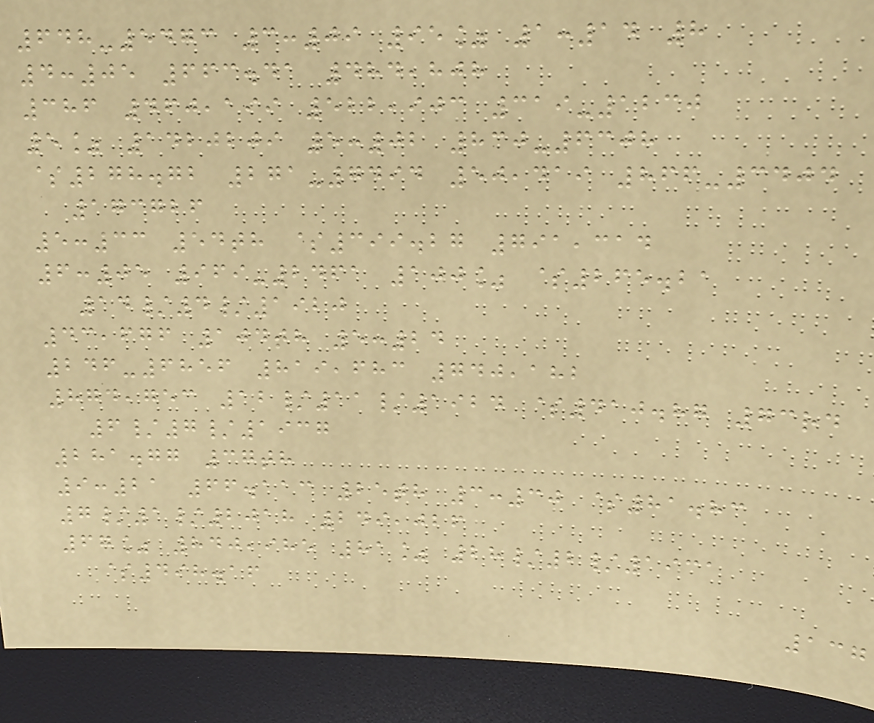648-5473 3:09 95% 1:14 8
4:05 663.41 484,808
386 460,199 522,903 319-1230
5% 1420209 5:02 830-6308
$278.72 271-7494 50,419 866-3404
173726
5:33 54th $399.27 791,314
6:05 969-2461 100% $265.21
14/4/1920
43,676 104th 5:24
246-6856 819,683 740,182
874,753 12/11/1924 $410.87 73rd
6/7/1937
281.77 37th
9:21 66.113 25th 3:30 $81.83
7/1/2018 249,026
67% 840,985 81% 28/2/1931
$498.16
137
